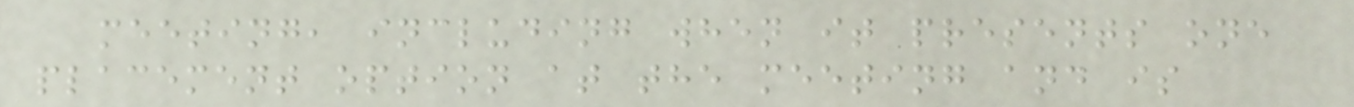meeting, including when it presents one
placement option at the meeting and is
